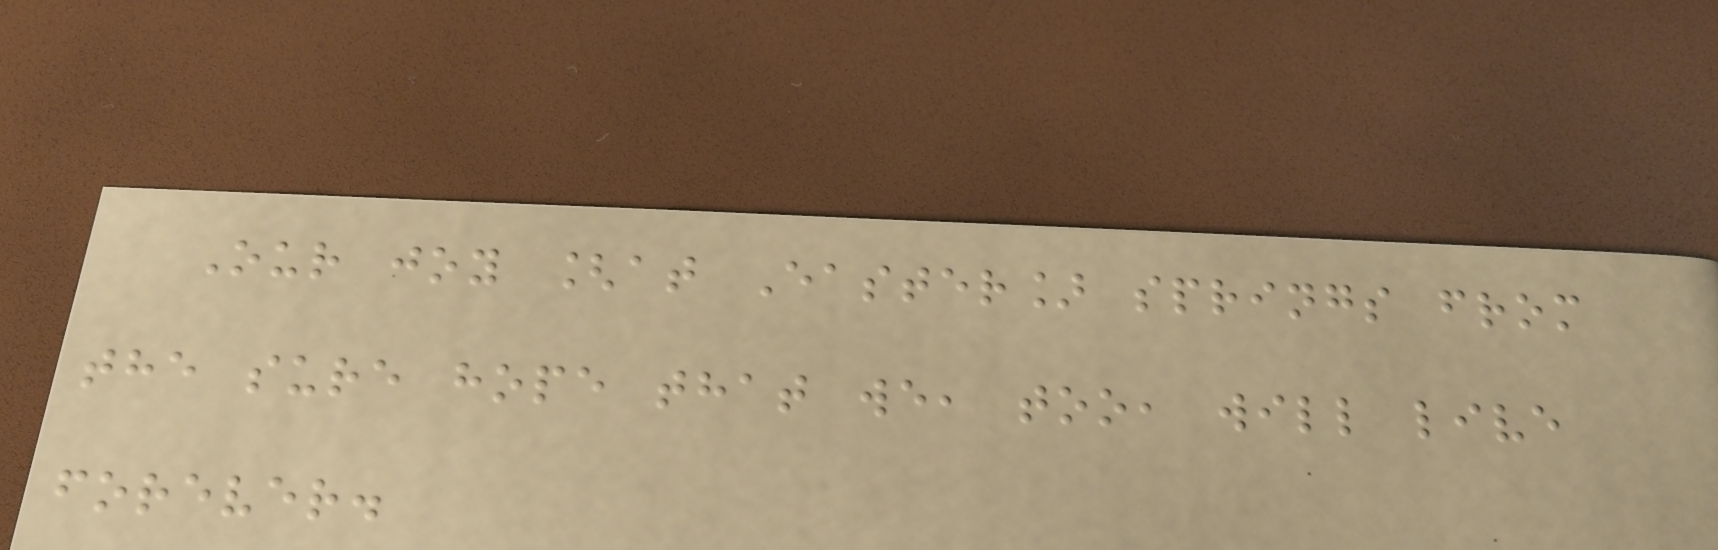Our joy [at Easter] springs from
the sure hope that we, too, will live
forever.
